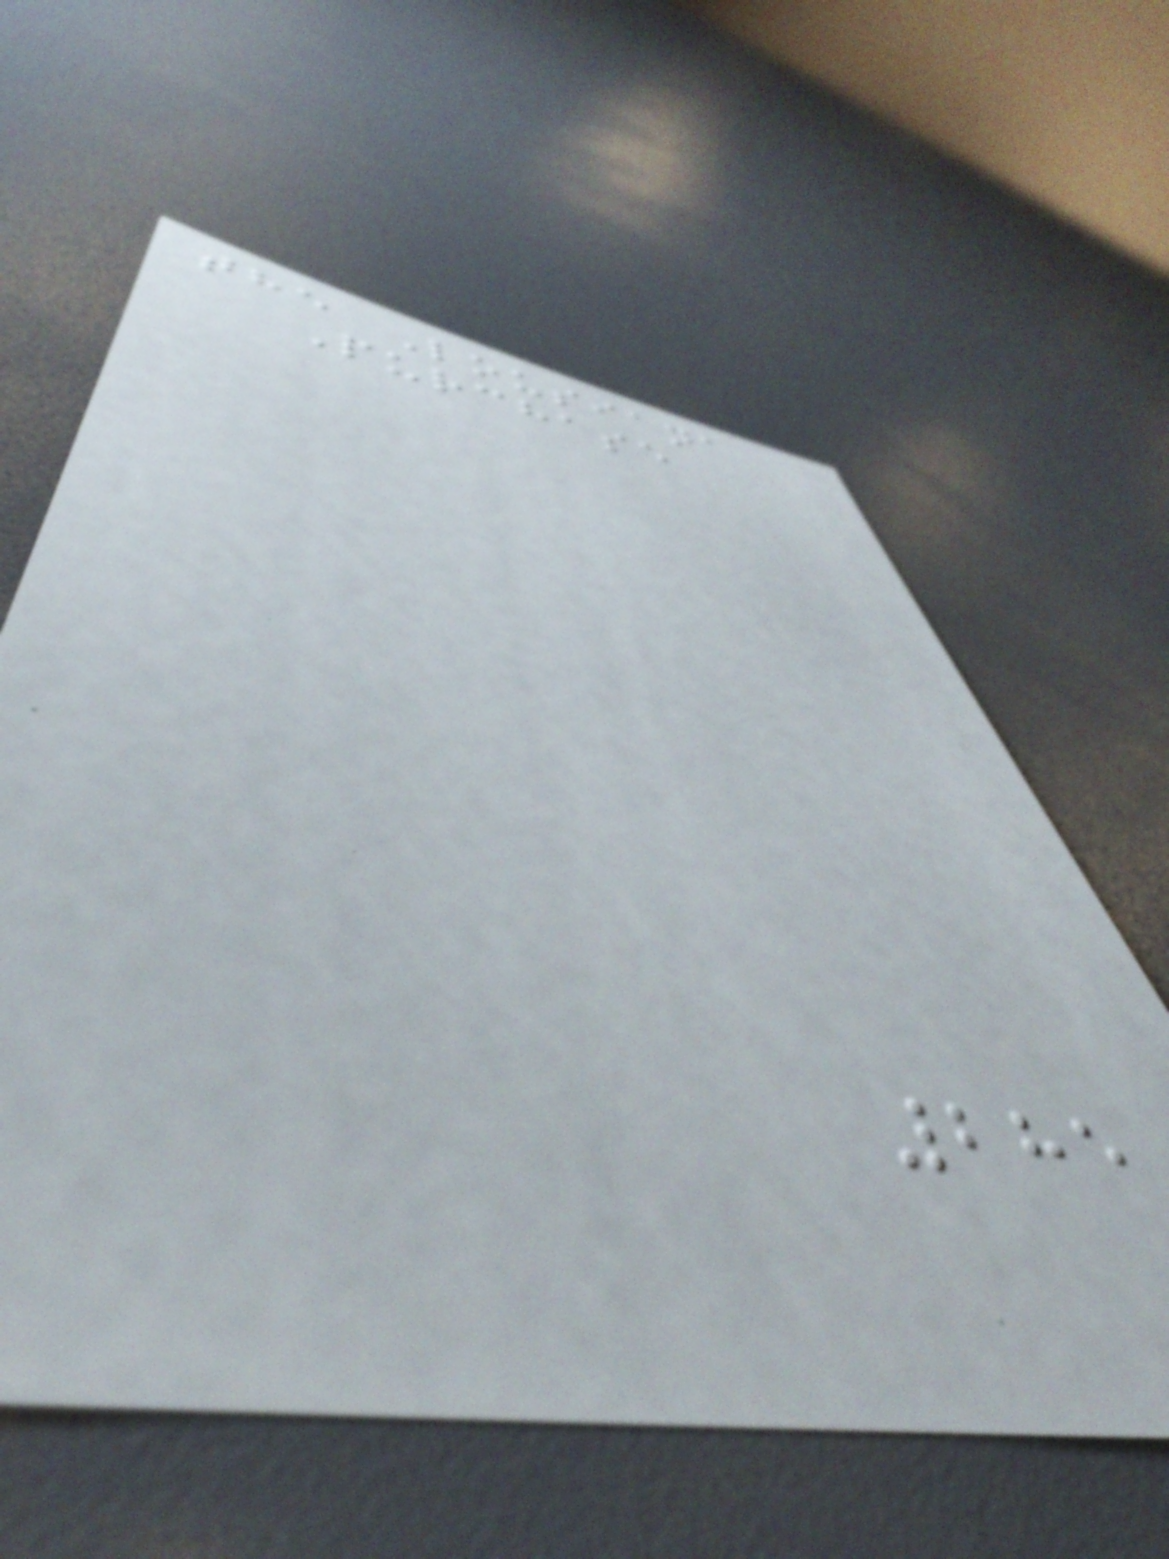the Lousiana
Purchase
285
